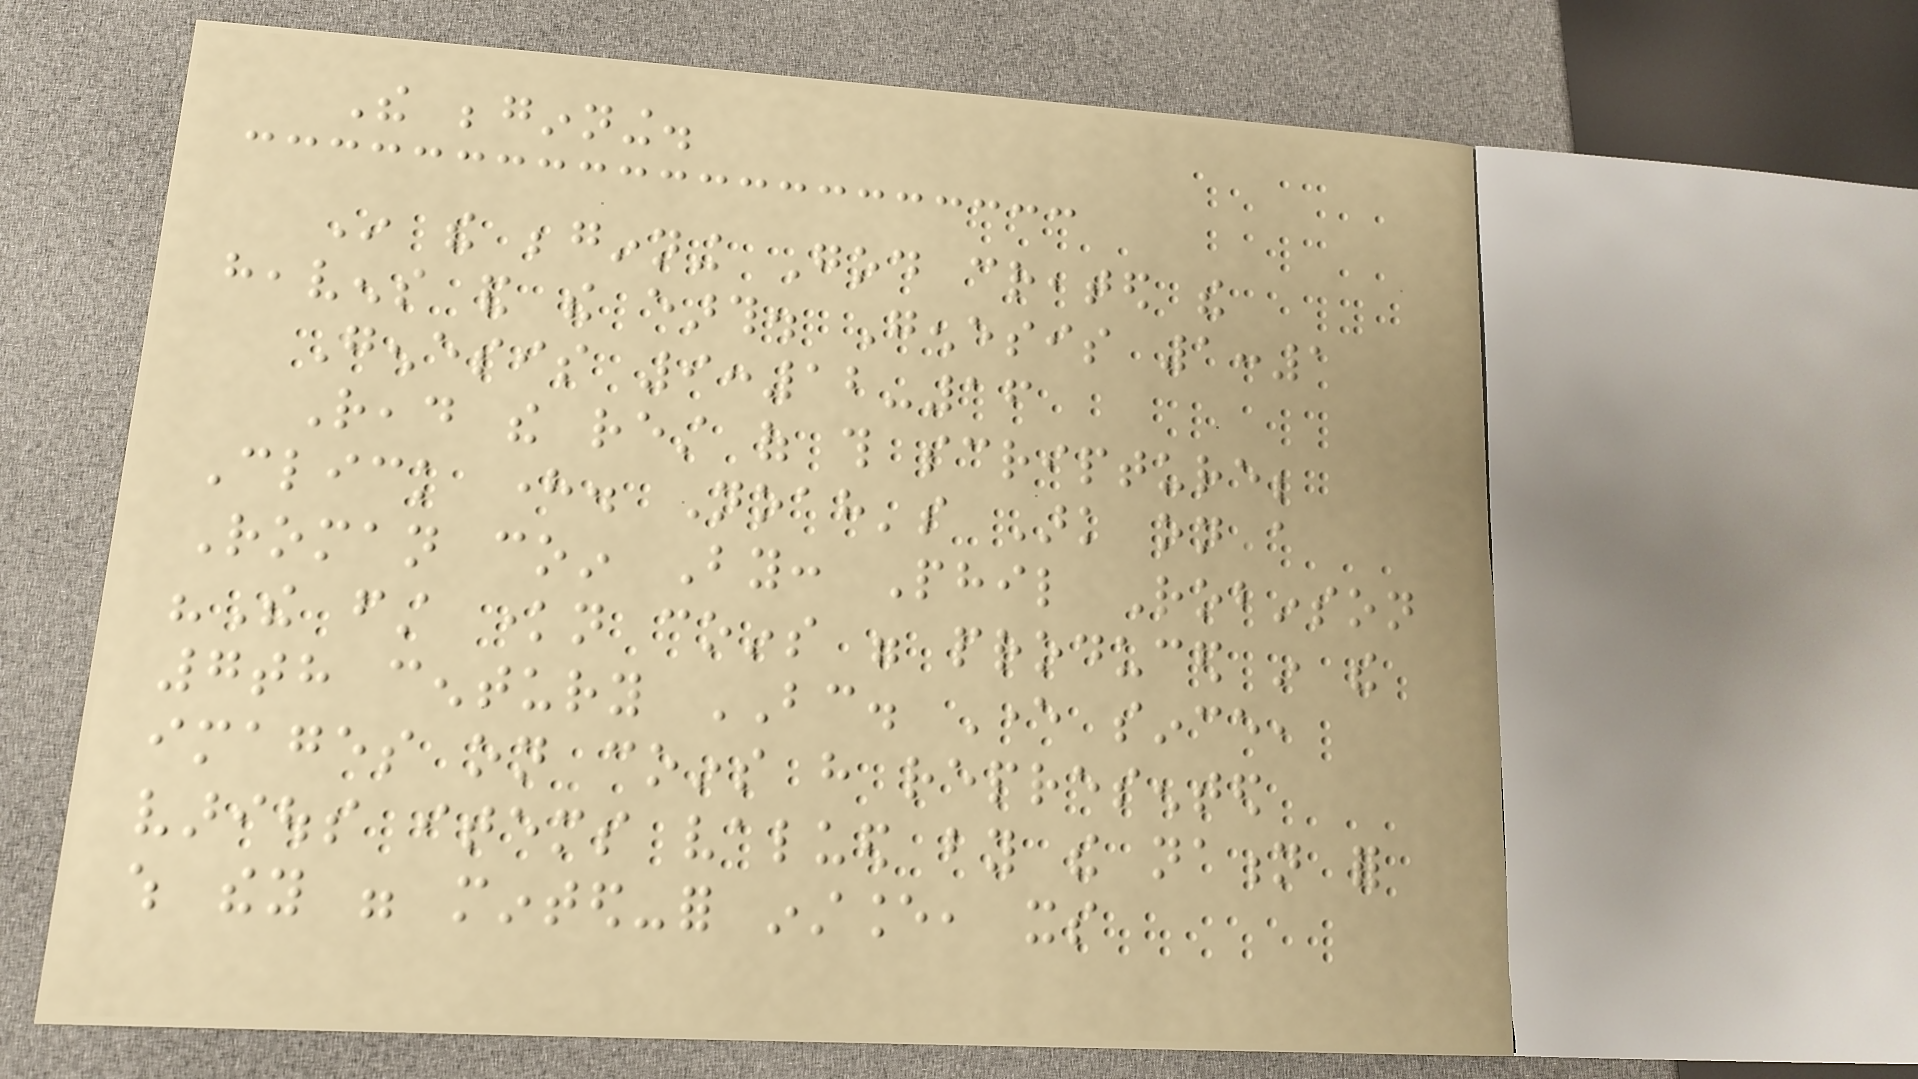The beginning.
In the beginning God created the
heavens and the earth. Genesis 1:1
Genesis 9:12-16
Read the rest of this scripture;
Click here. Noah's Ark on a
Roman coin By: Phil Robinson
"The first known coins were produced in the
7th century BC. Ever since,
images on coins have represented
various items valued by the nation for
which they were minted-for instance, its
